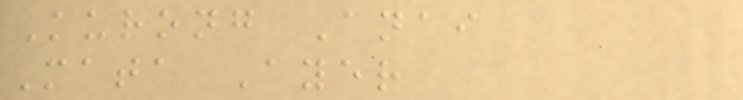Kurong Anai
Mata Ayer
